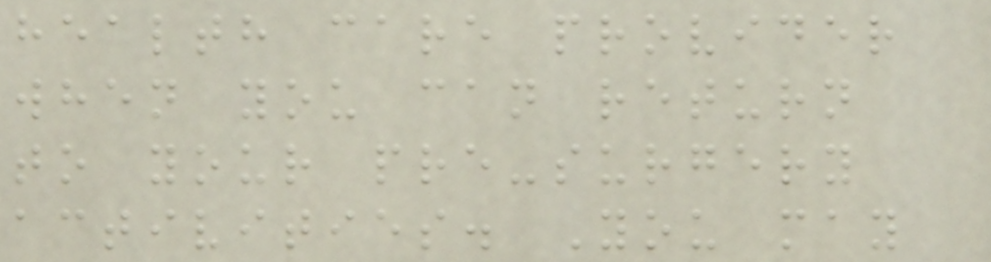health care provider
when you can return
to your pre-surgery
activities. You may
